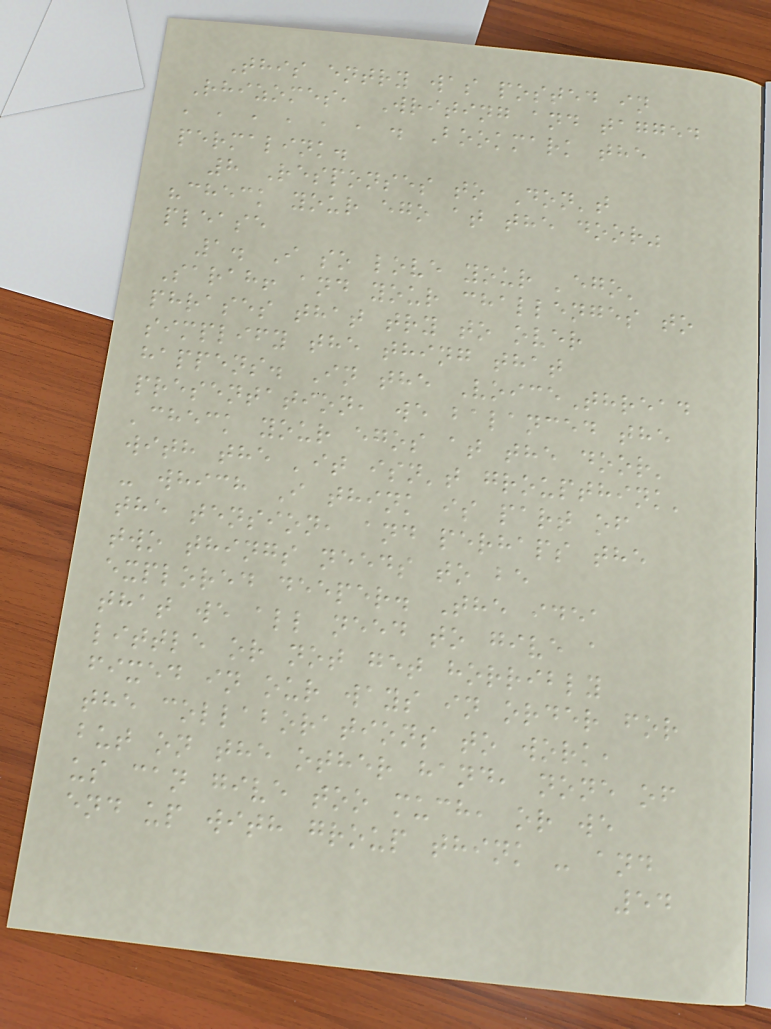This entry was posted in
Rhizomes, Writing and tagged
, , , , , , . Bookmark the
permalink.
8 Responses to Don't
"check your ego at the door"
please
1. I so love your 'ego'
Sarah! and your challenges to
phrases that try to over
simplify the thing that
happens. In the VoiceThread
presentation, we balanced the
'check your egos at the door'
with the 'it isn't groupthink'
- which I think is part of
the tension, and perhaps the
two things needs to be
explored deeper. The idea
that we all need to give a
little or not get horribly
fixed in our ways in order for
the collaborations to work,
but on the other hand, none of
us can give too much, or we
end up with group think - and
54
